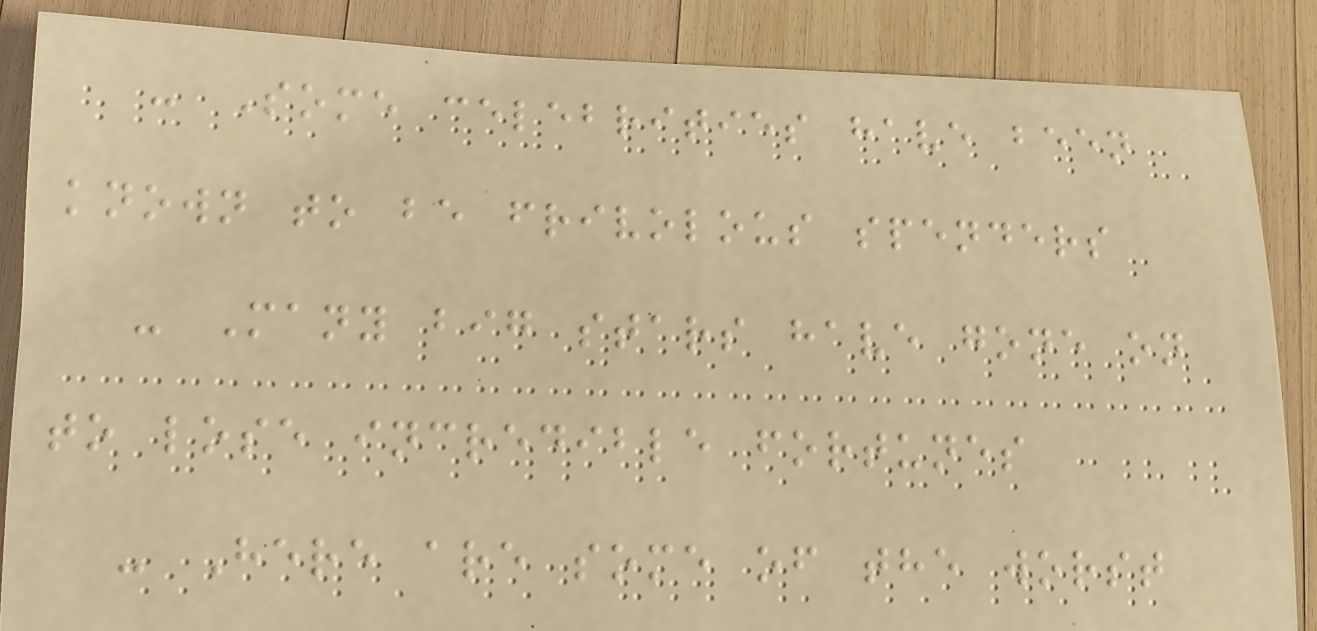- Some celebrities have been
known to be frivolous spenders
- Many big stars have gone on
to lose incredible fortunes
- Here are some of the worst
